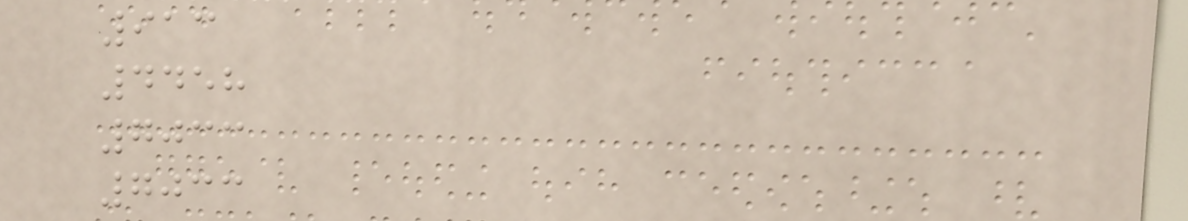913
4458
7033
7033
